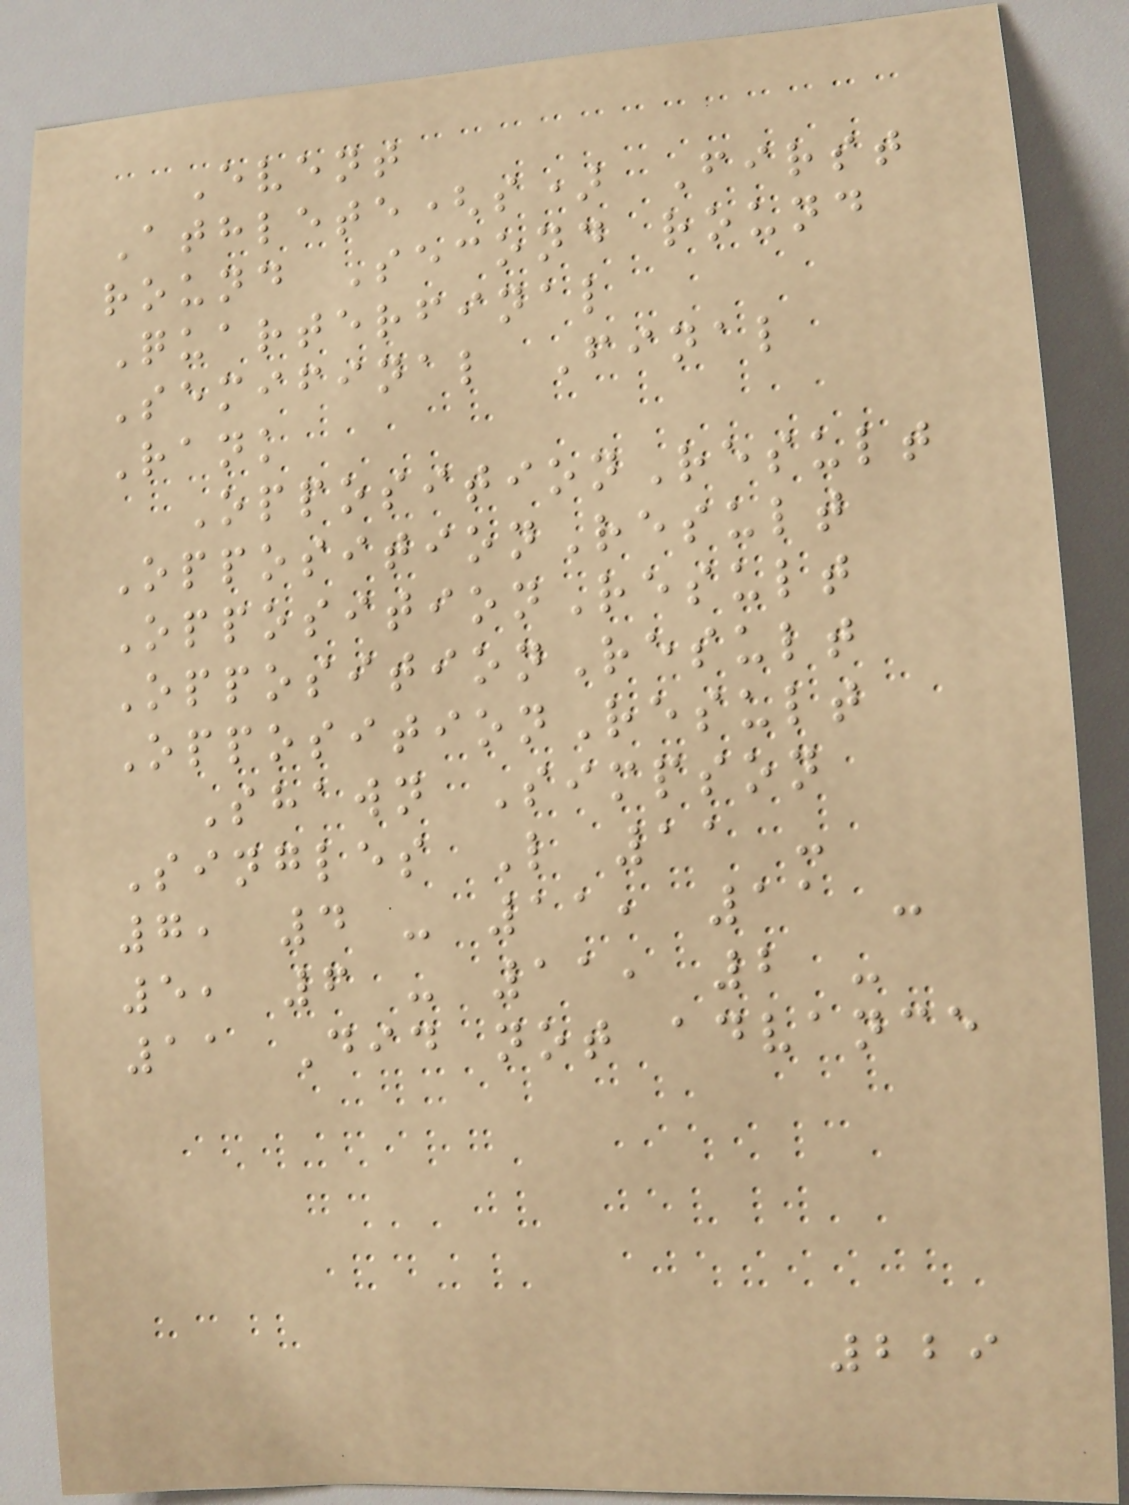Event
Athlete(s) First
round Second round
Quarterfinal
Semifinal Final
Rank
OppositionResult
OppositionResult
OppositionResult
OppositionResult
OppositionResult
Shawn Simpson
Singles L 11 -
7, 4 - 11, 11 -
5, 6 - 11, 2 -
11 Did not advance
229
